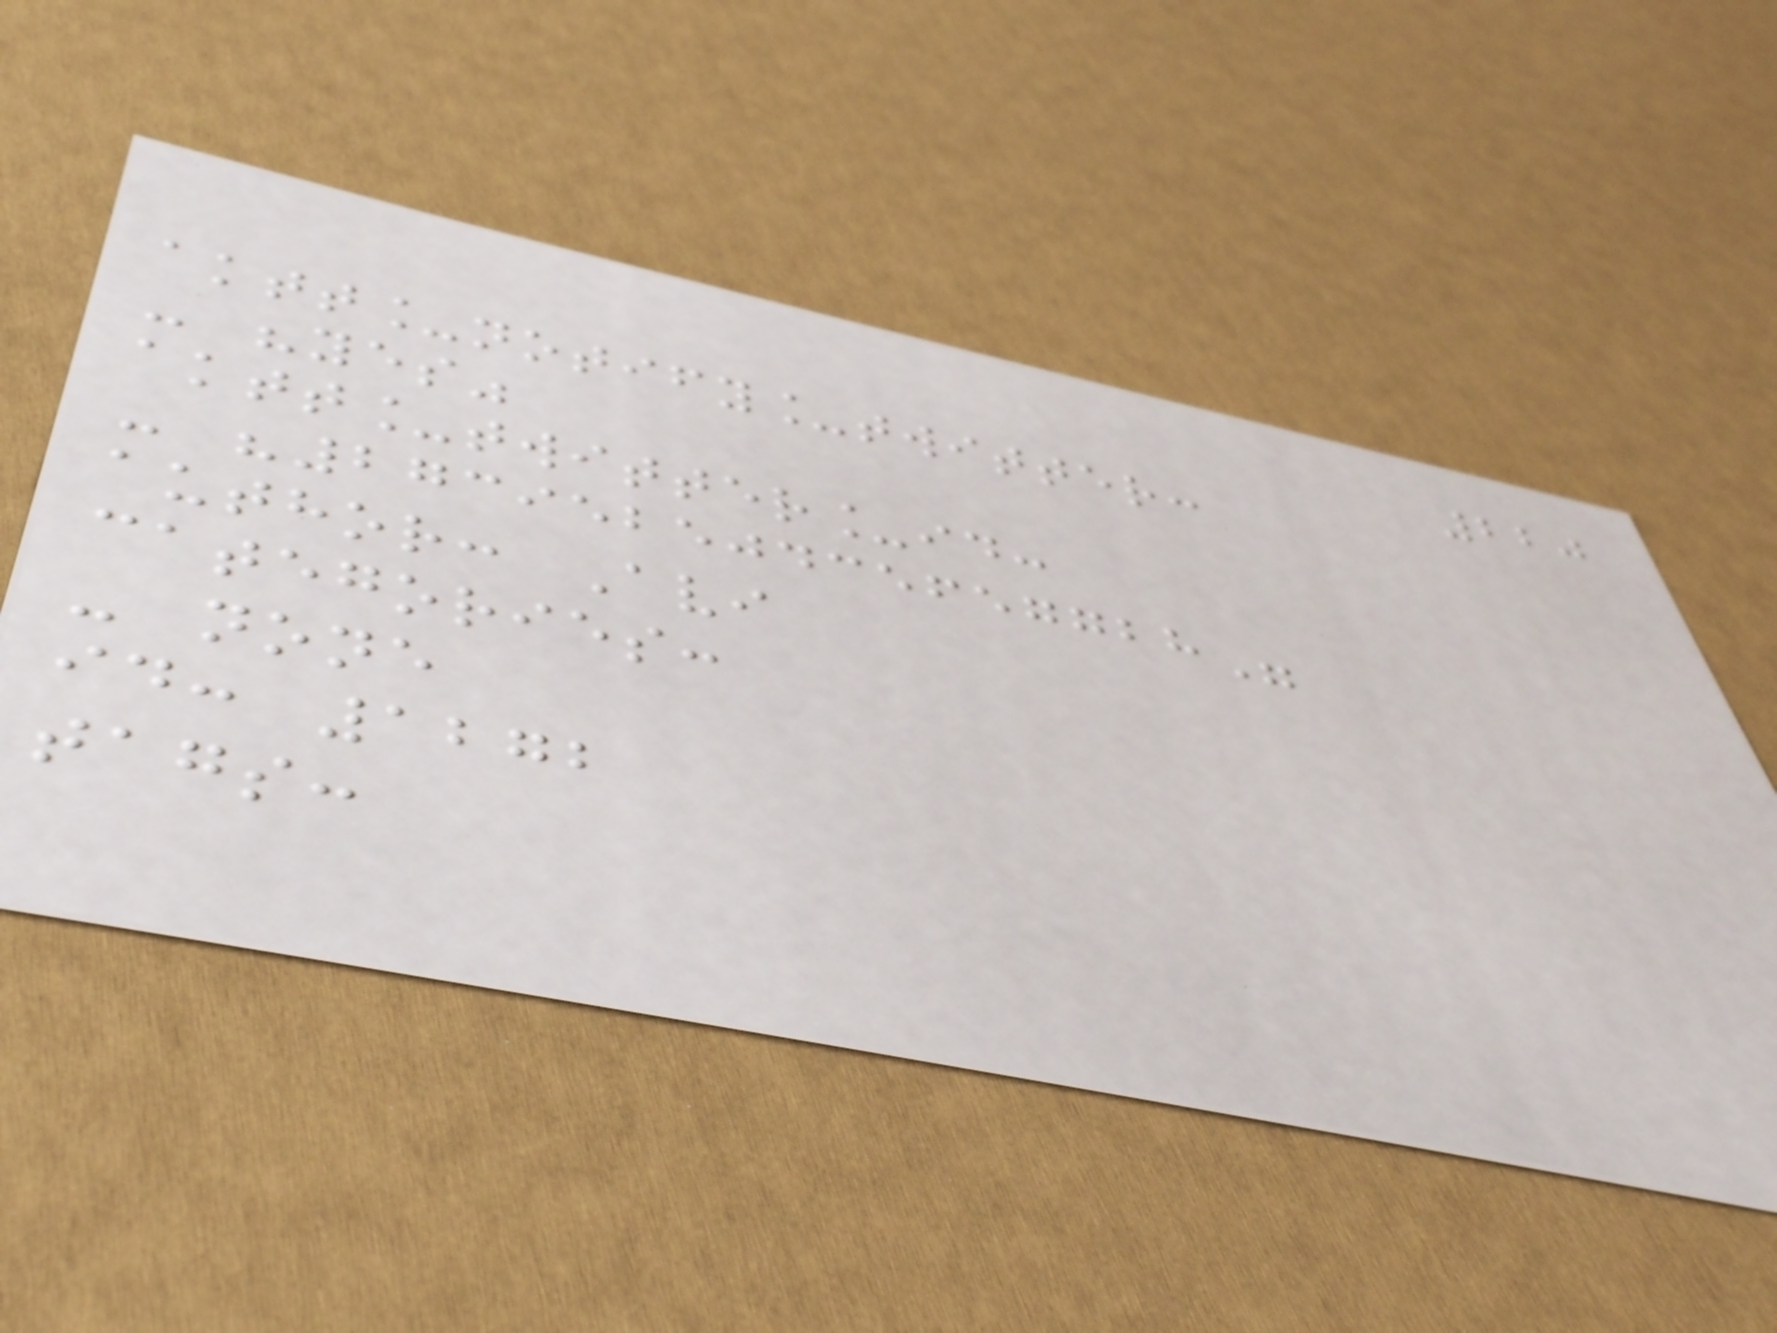220
aktt_notify_twitter:
- "yes"
aktt_twitter_id:
- "27395250435657728"
author: Avi
categories:
- none
id: 1272
tags:
